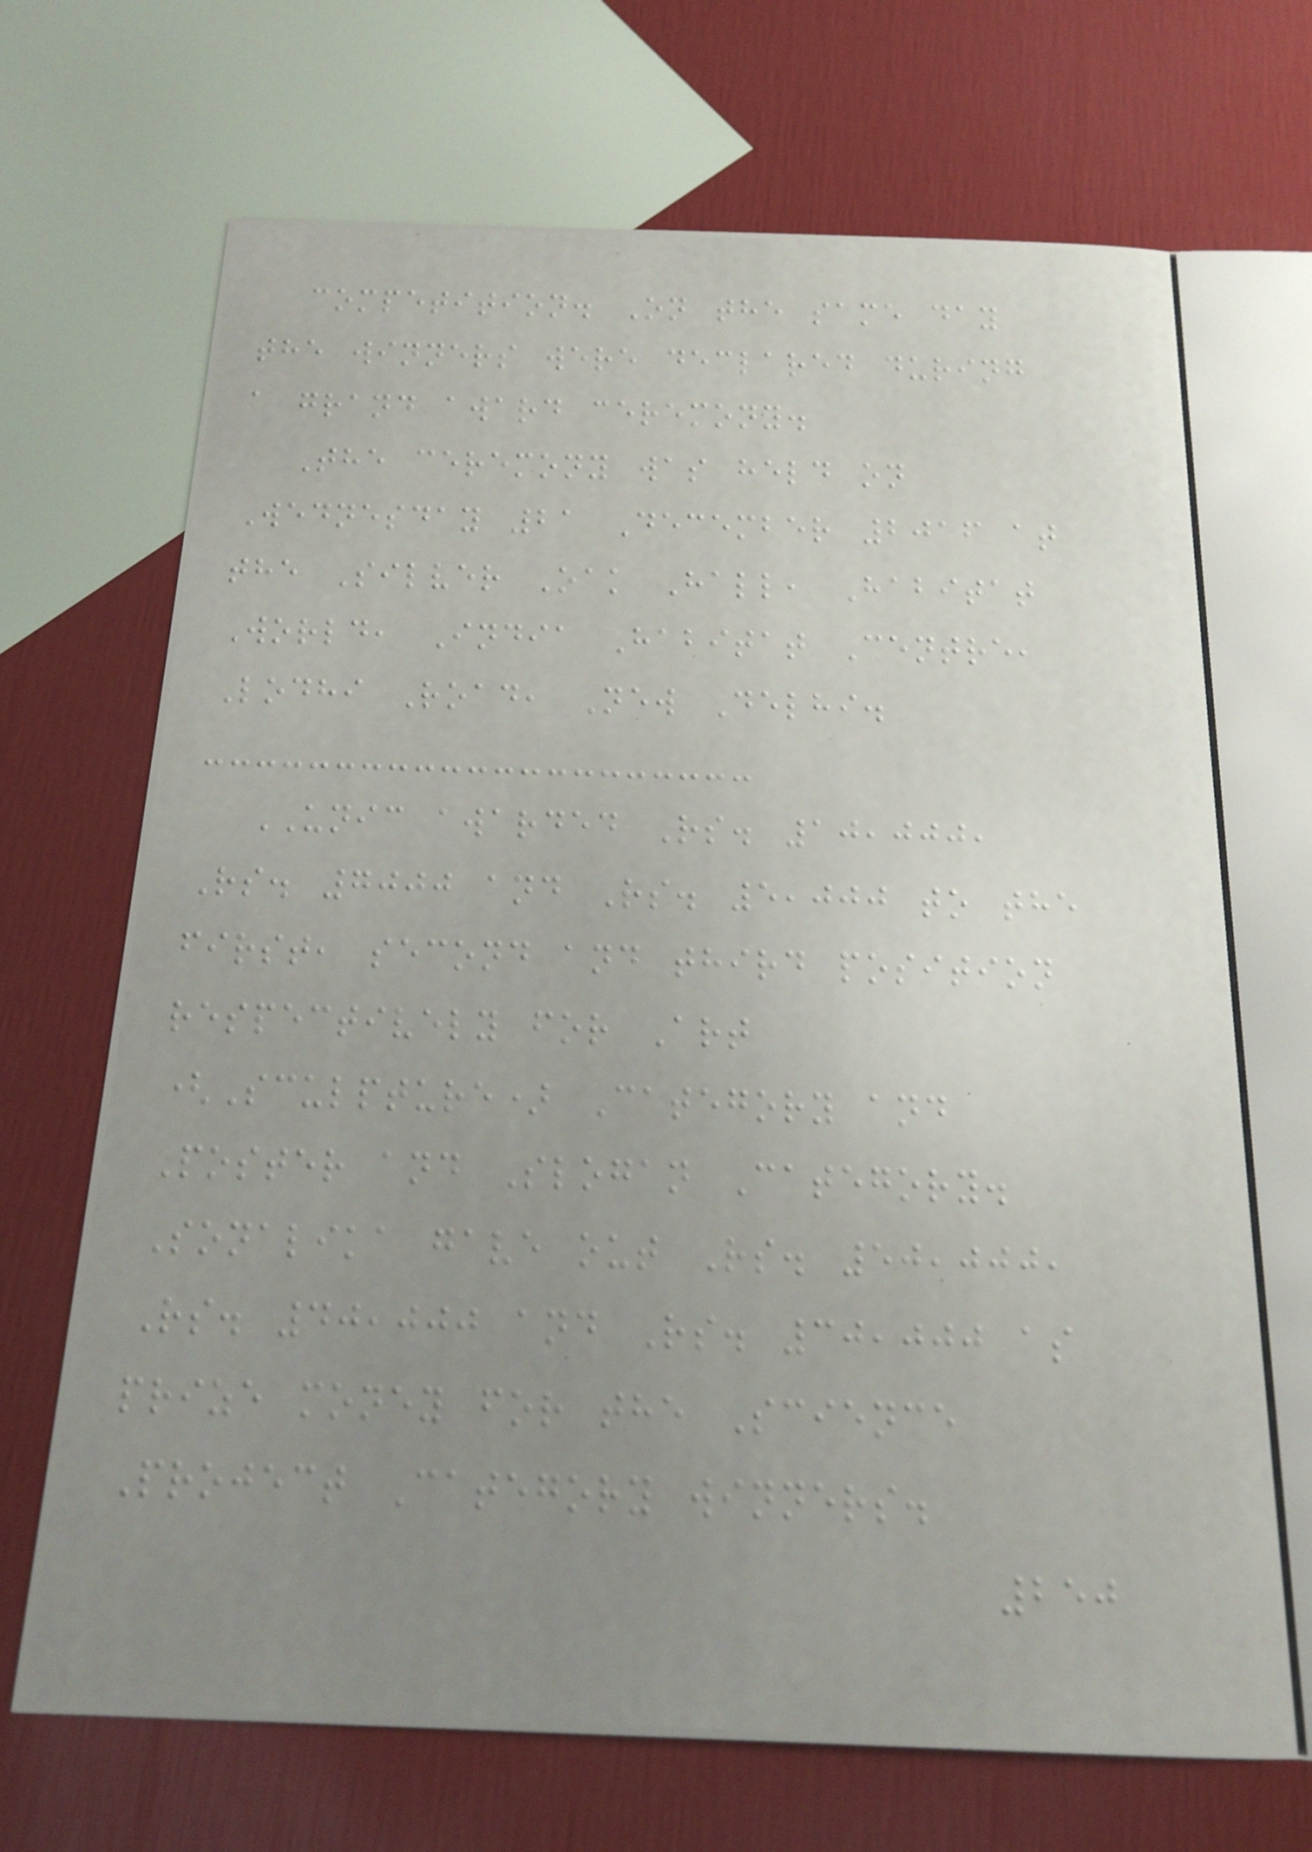competition. On the same day
the winners were declared during
a grand award ceremony.
The ceremony was held on
Wednesday 21 December 2016 at
the Silver Oak Hall, Habitat
World, India Habitat Centre,
Lodhi Road, New Delhi.
UNIC awarded Rs. 10,000,
Rs. 7000 and Rs. 5,000 to the
first, second and third position
respectively for Art
(Sculpture) Category and
Poster and Slogan Category.
Sonalika gave out Rs. 50,000,
Rs. 40,000 and Rs. 30,000 as
prize money for the Science
Project Category winners.
250
